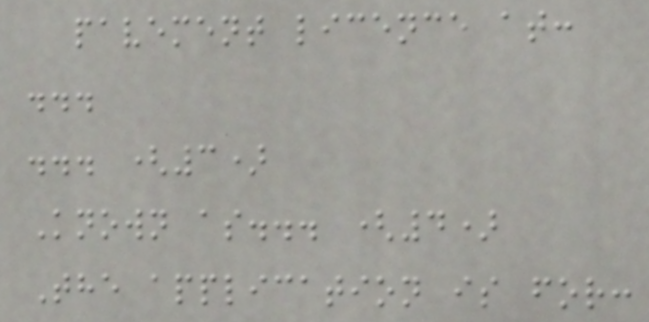pavement licence at:
...
... (3)
Known as... (4)
The application is for:
